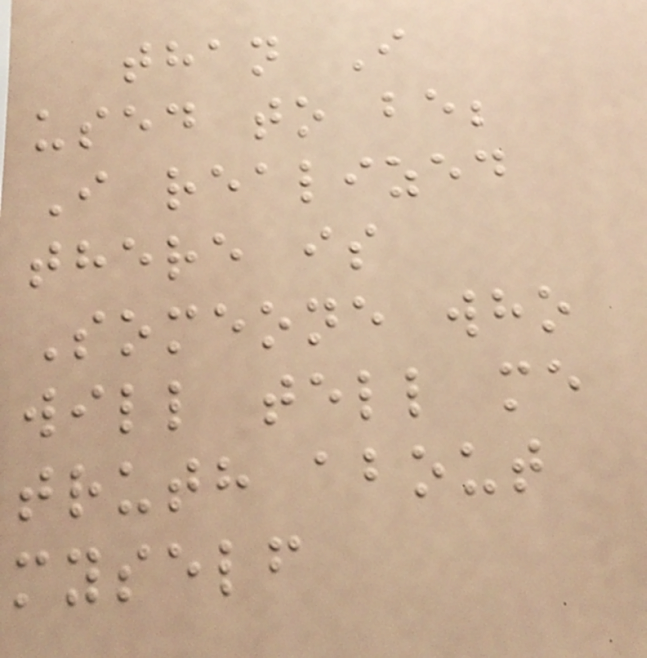than I
used to be;
I realized
there is
Someone who
will tell me
truth about
myself
